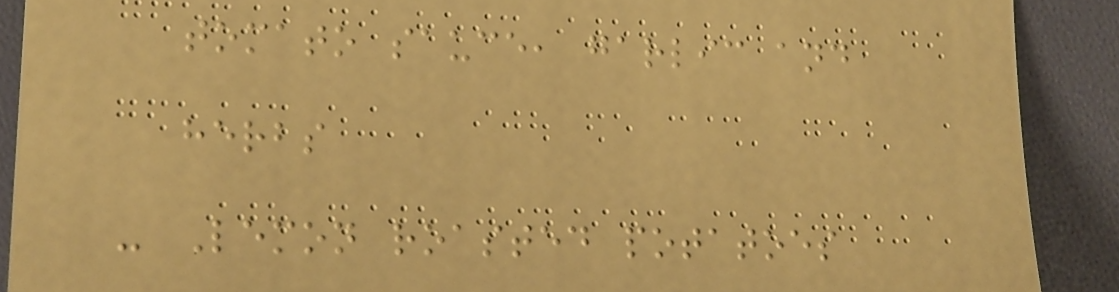tomato sauce, garlic and
herbs
- Lemon roasted potatoes
